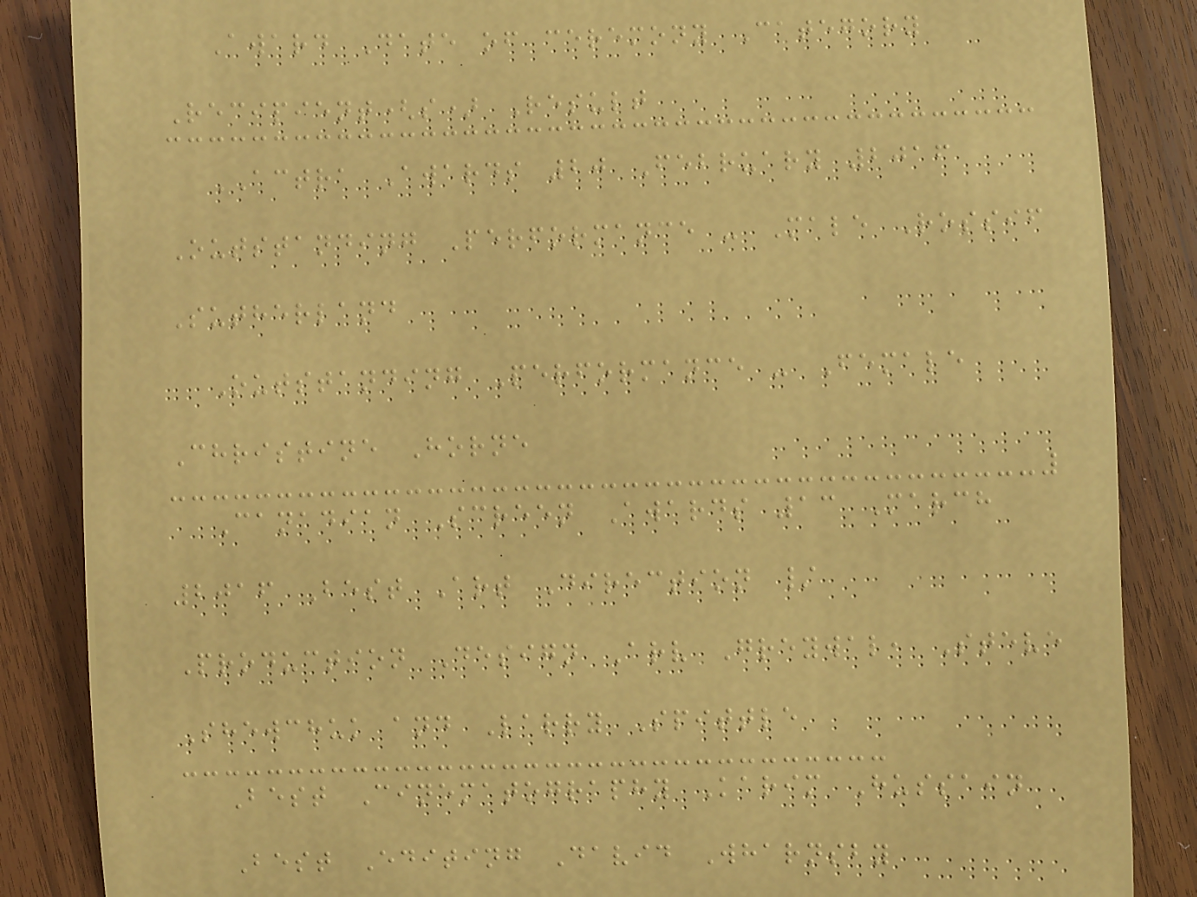Award Date of ceremony Category
Recipient(s) Result
ACTRA Awards 20 February 2016
Outstanding Performance - Male Rossif
Sutherland
Outstanding Performance - Female
Christine Horne
Canadian Screen Awards 13 March
2016 Best Art Direction /
Production Design Arv Greywal, Steve
Shewchuk and Larry Spittle
Best Cinematography Karim Hussain
Best Editing David Wharnsby
